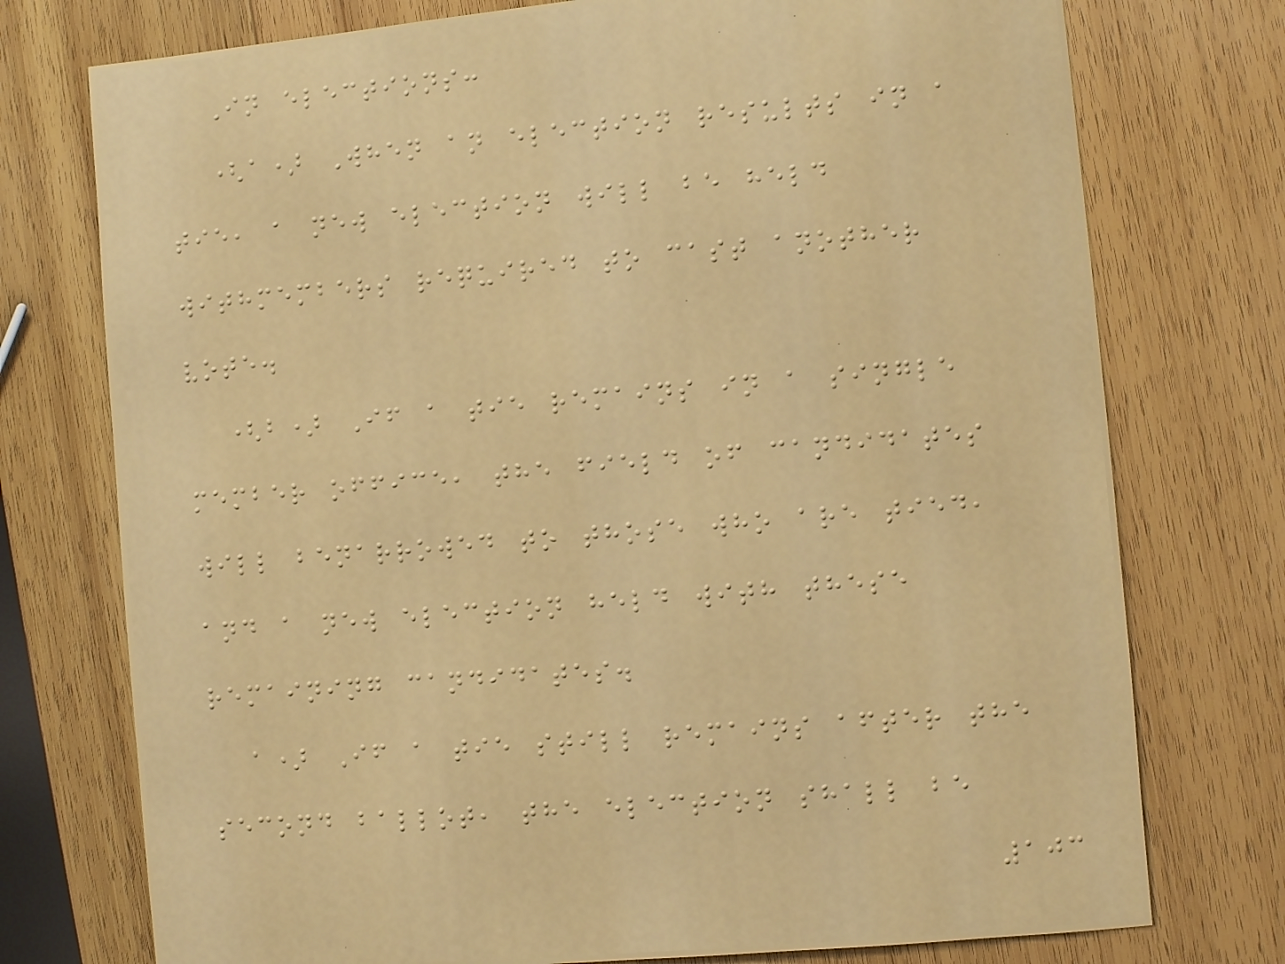In elections:
(a) When an election results in a
tie, a new election will be held
withmembers required to cast another
vote.
(b) If a tie remains in a single
member office, the field of candidates
will benarrowed to those who are tied,
and a new election held with these
remaining candidates.
a) If a tie still remains after the
second ballot, the election shall be
103
